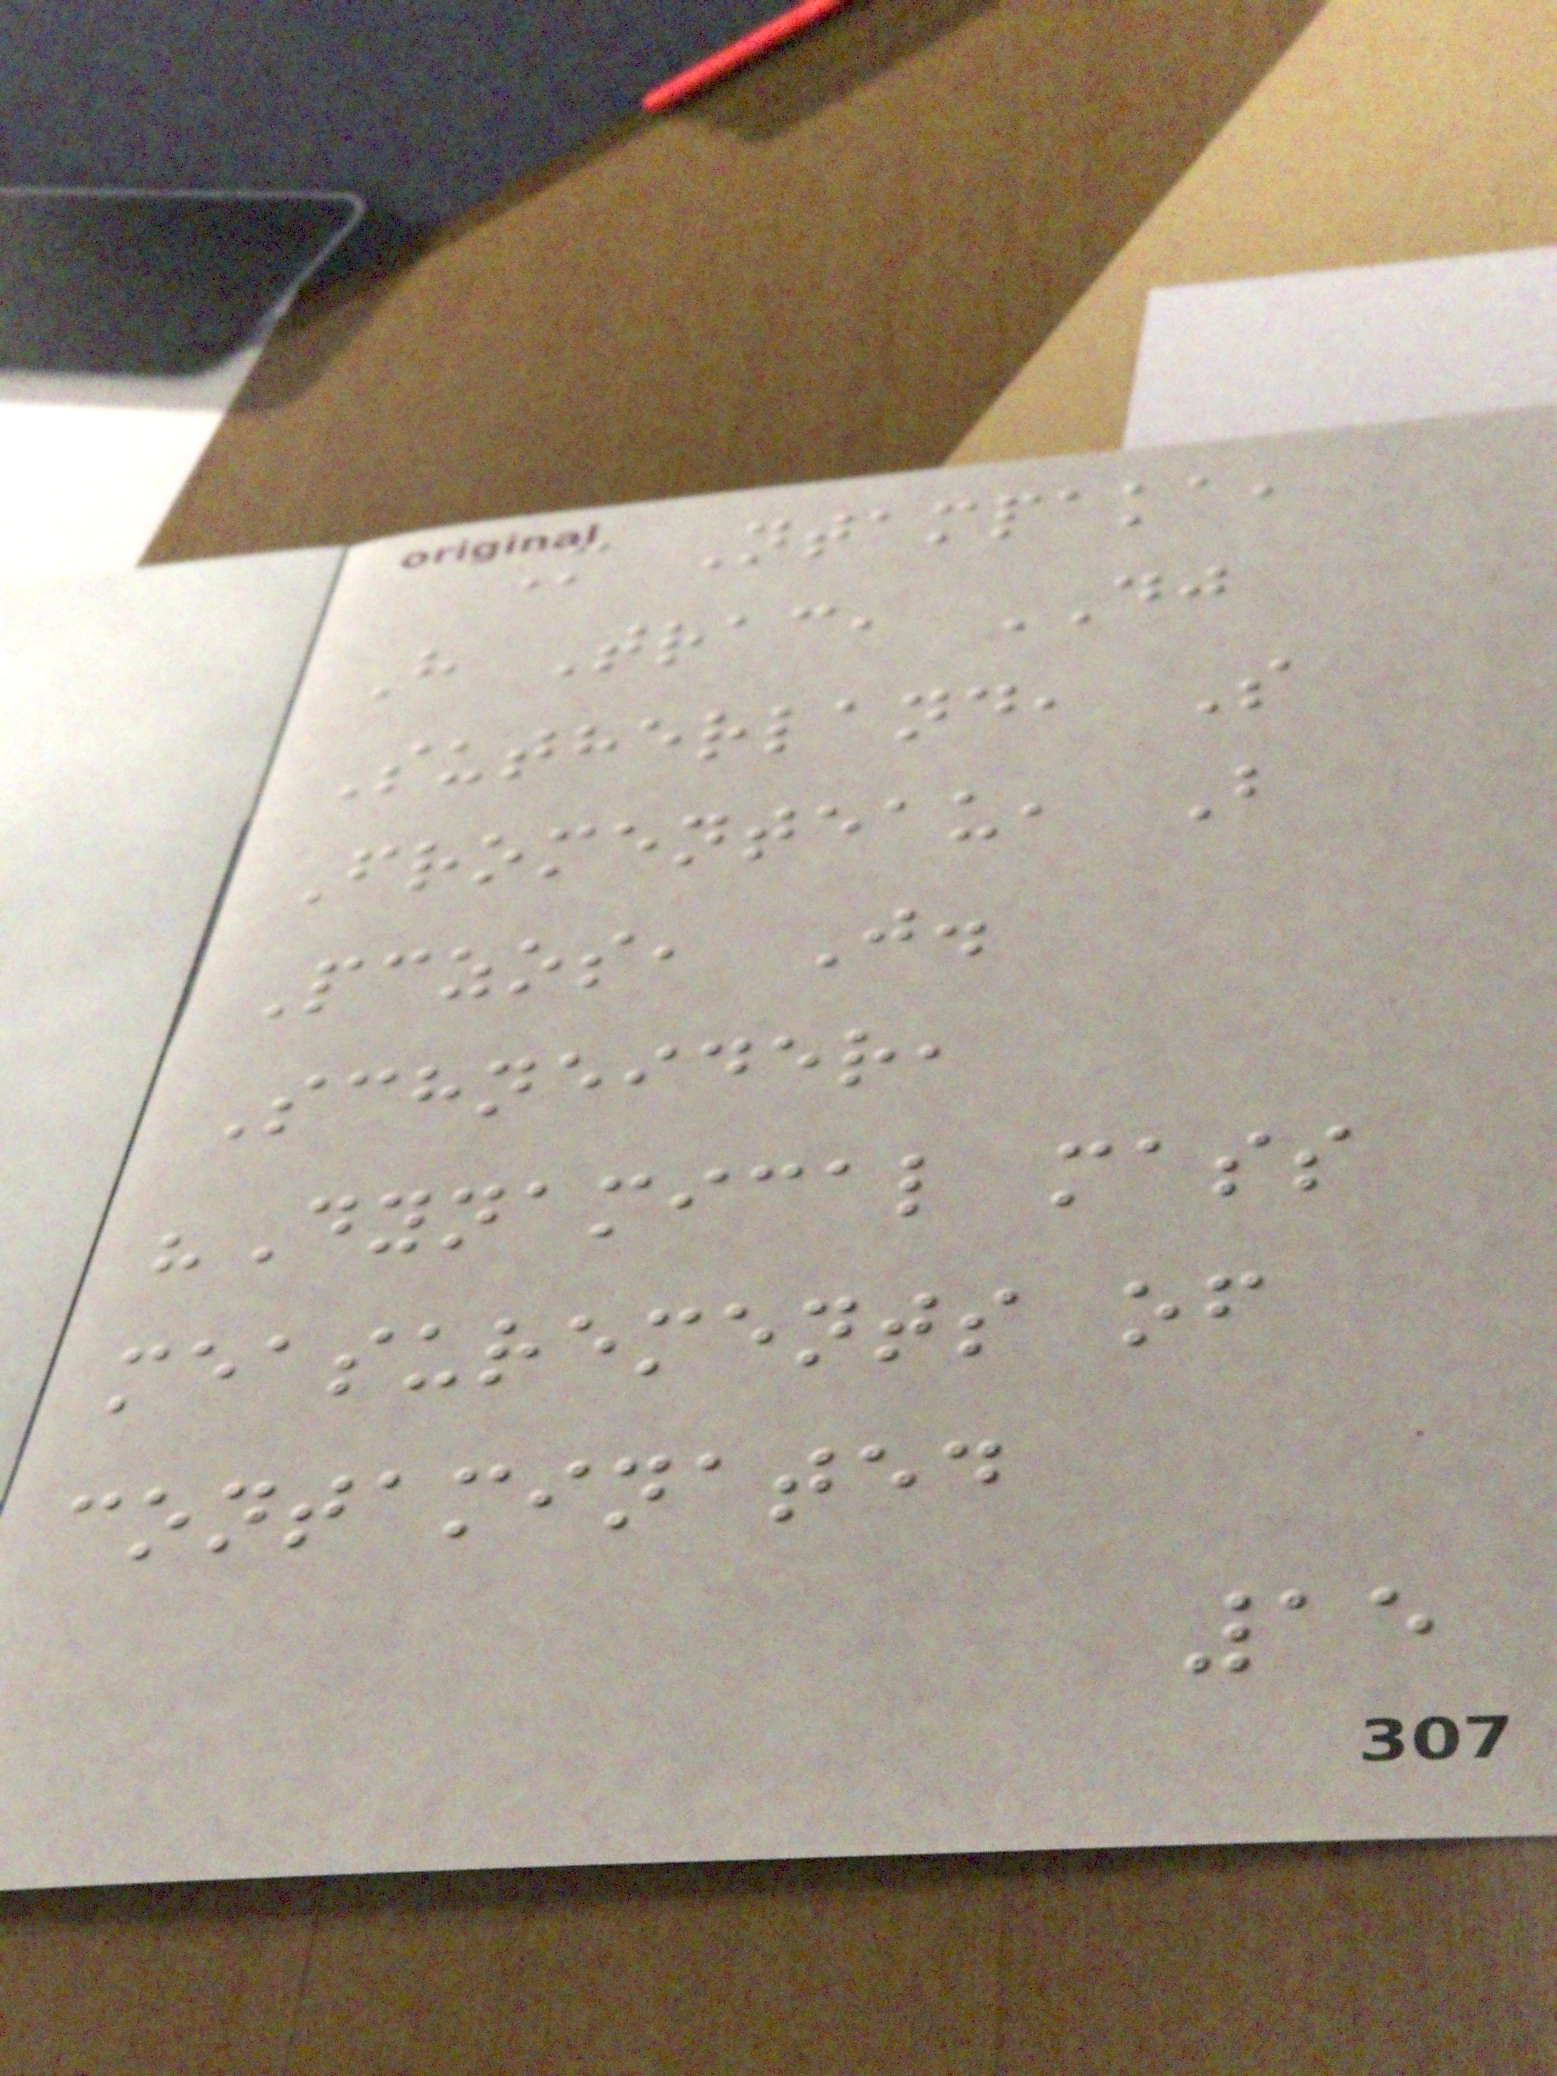M Ntampaka,
H Trac, DJ
Sutherland, S
Fromenteau, B
Pczos, J.
Schneider,
"Dynamical mass
measurements of
contaminated
15
